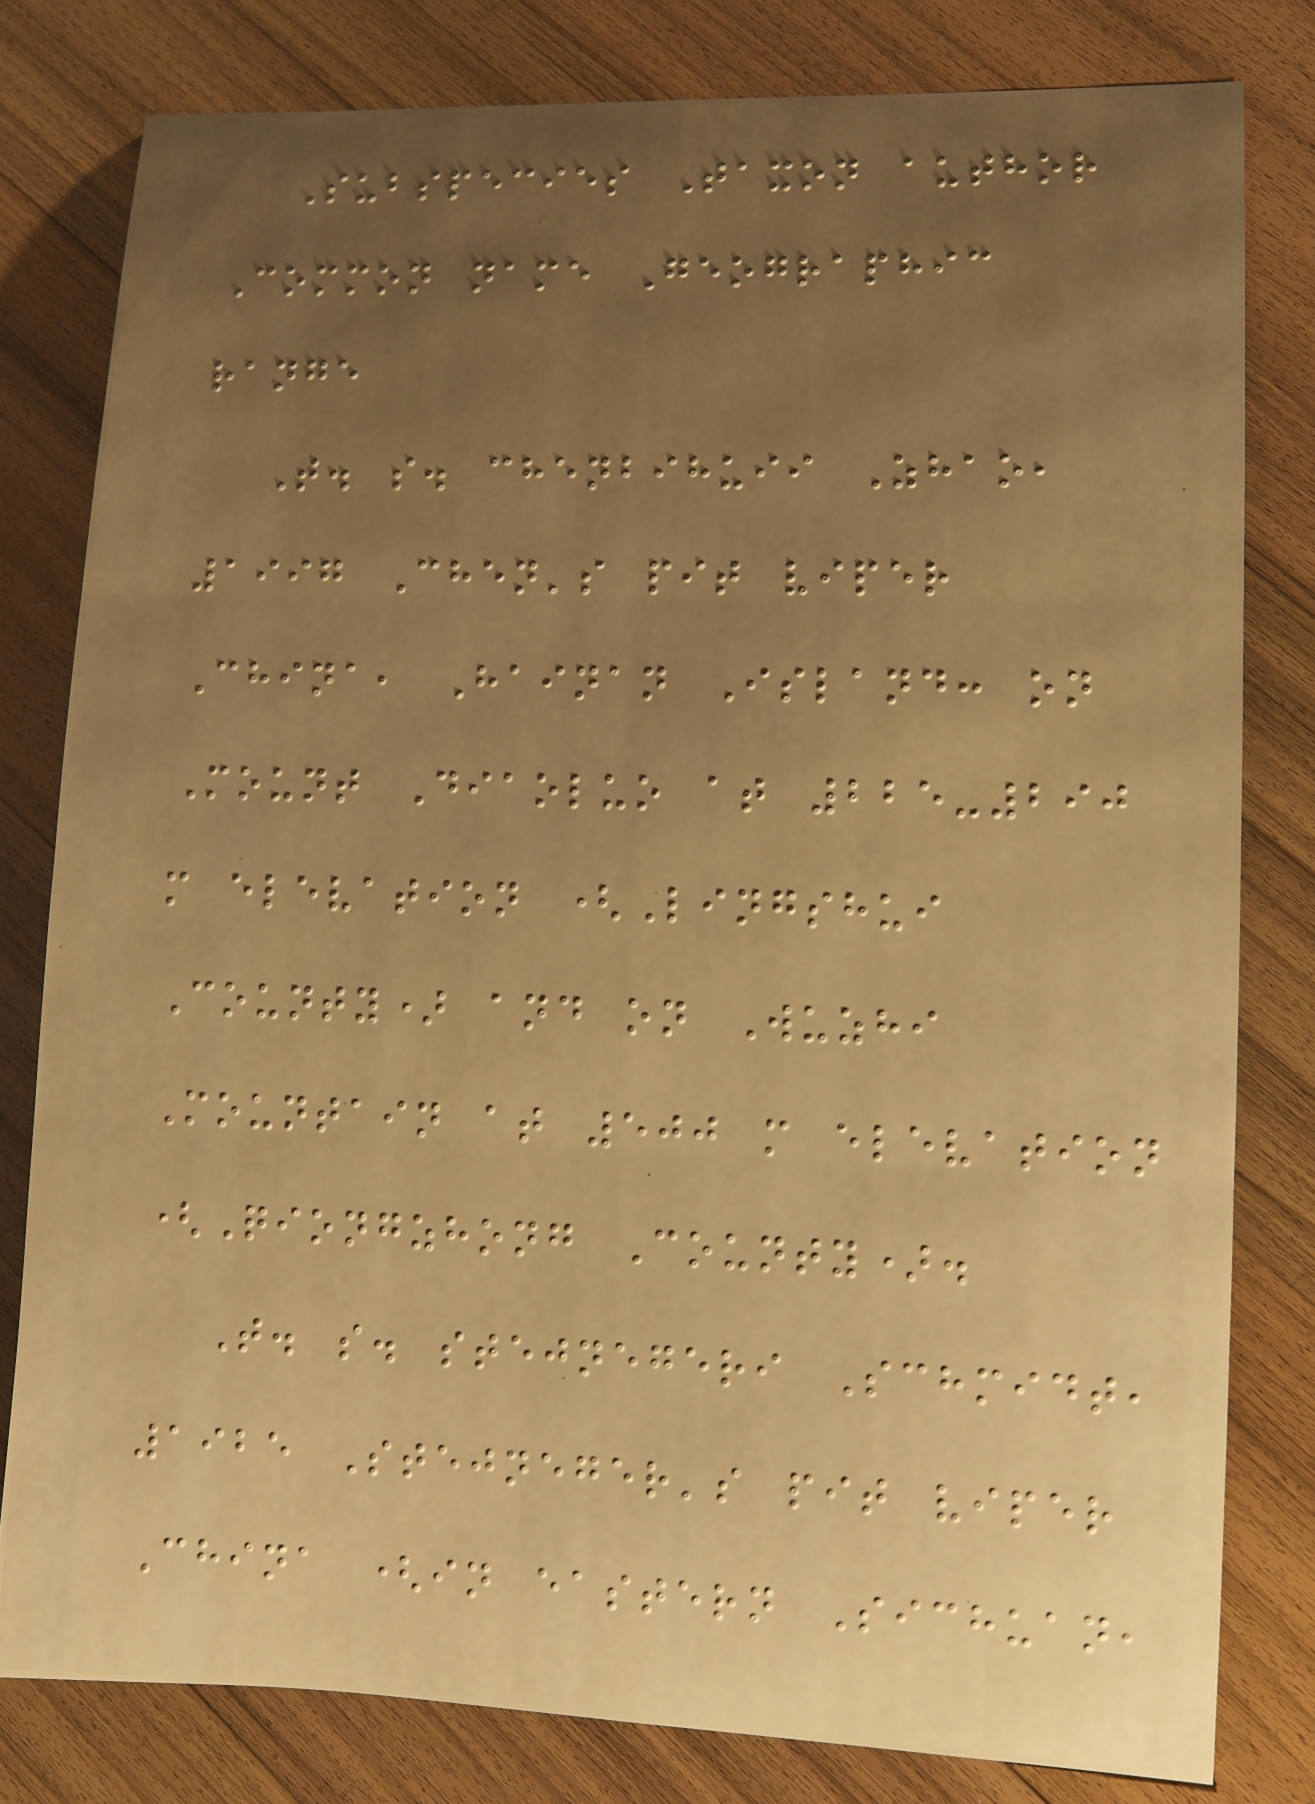Subspecies Taxon author
Common name Geographic
range
T. s. chenbihuii Zhao,
1997 Chen's pit viper
China, Hainan Island: on
Mount Diaoluo at 225-290
m elevation (Lingshui
County) and on Wuzhi
Mountain at 500 m elevation
(Qiongzhong County).
T. s. stejnegeri Schmidt,
1925 Stejneger's pit viper
China (in eastern Sichuan,
